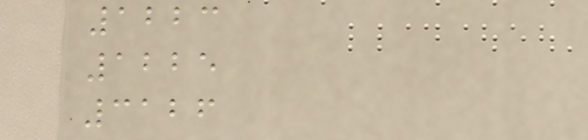1223
1225
3126
